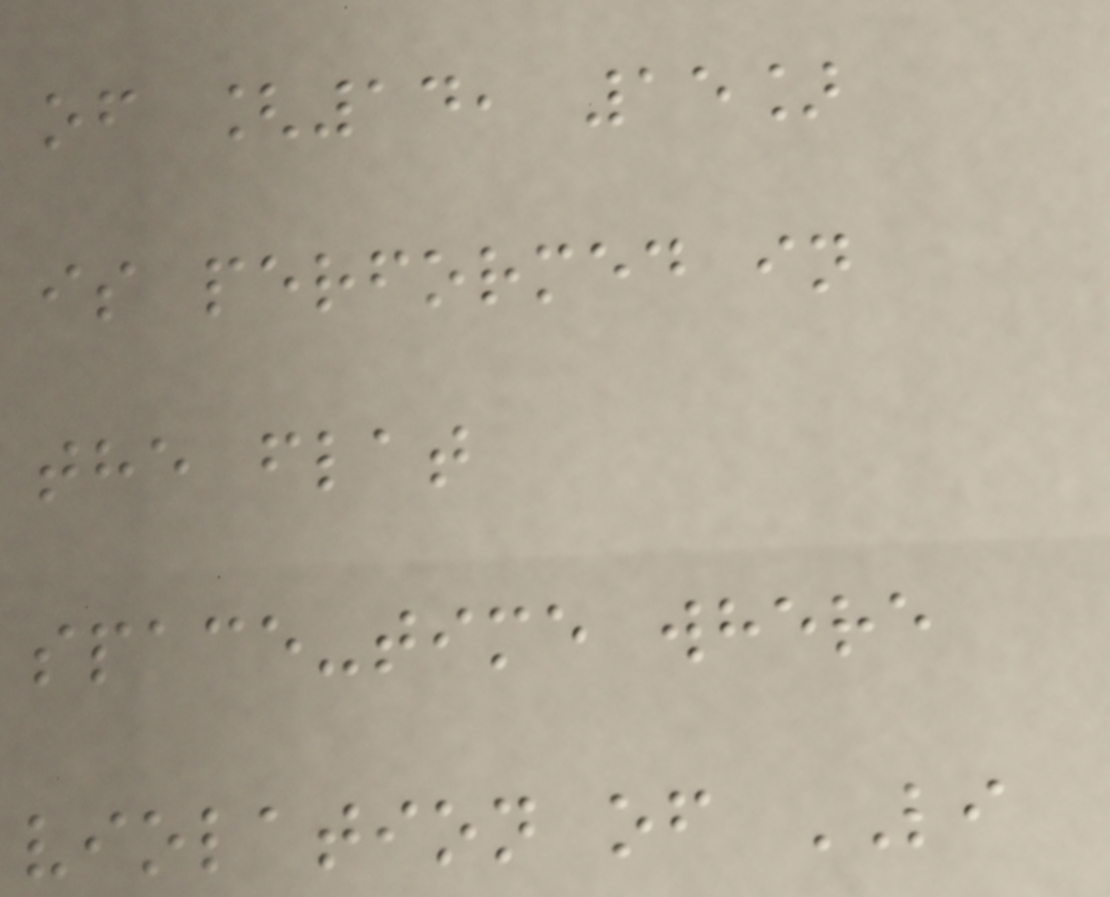of [14, 15]
is performed in
the flat
space-time where
violation of LI
